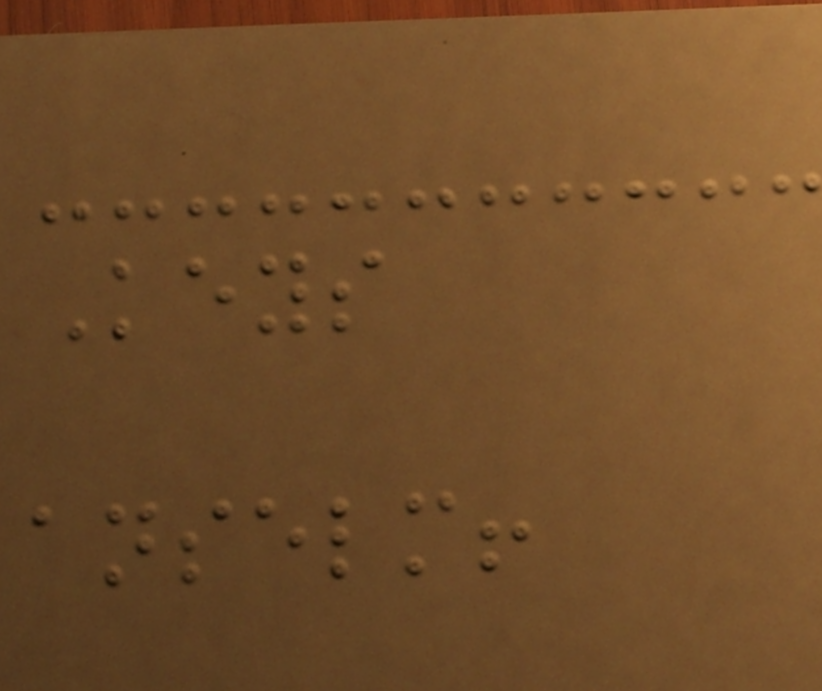Keys
anselm!
